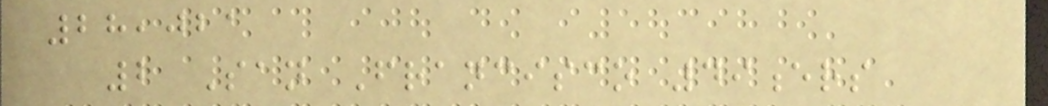28,021
2 San Francisco 49ers
